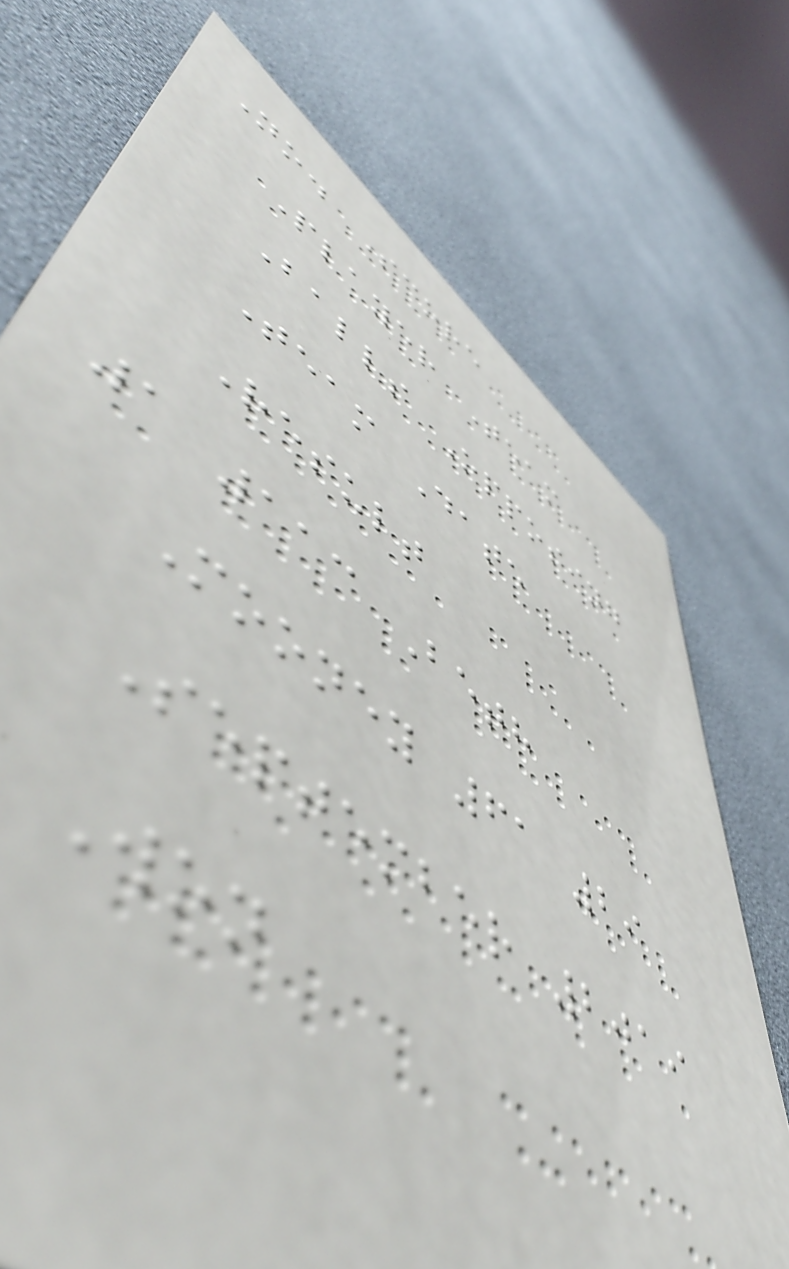No. Score
Player Team
Balls Opposing
Team Date
Result
1 113 Beth
Mooney 61 29
September 2019
Won
